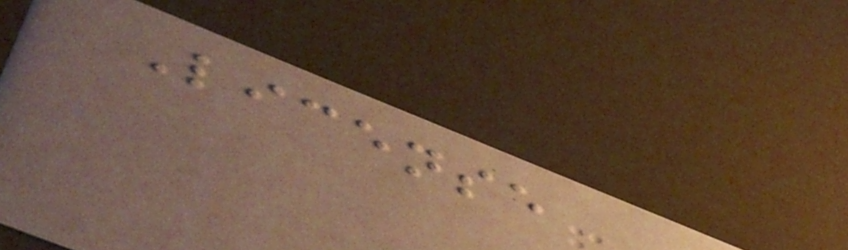License
